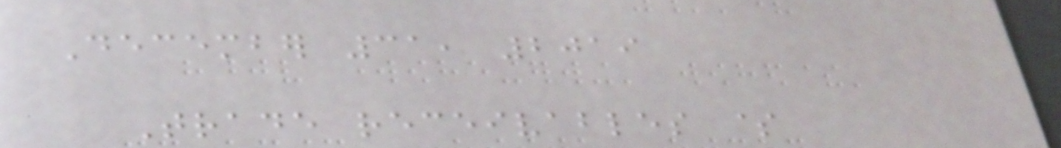December 31, 2019
Trade receivables $
